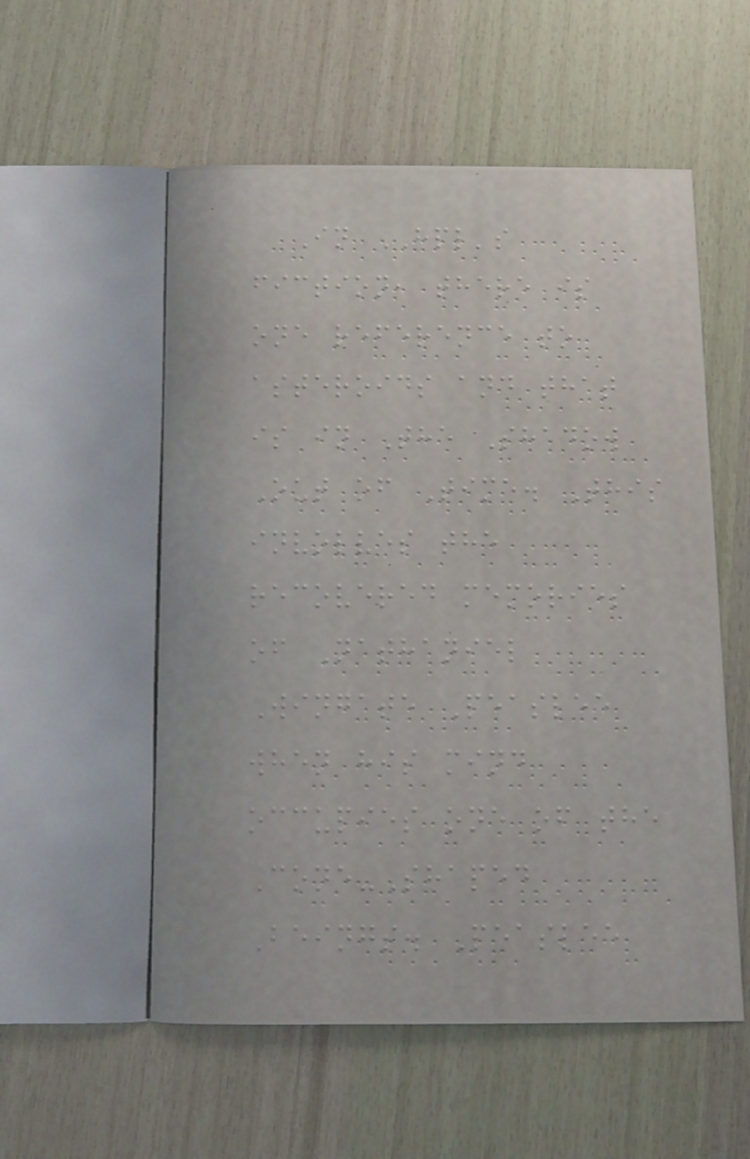In HPL's
fiction, there is
one reference to
asteroids and that
is in The Shadow
Out of Time. This
involves the
recovered memories
of Nathaniel
Wingate Peaslee
when his mind
occupies one of the
Cone-Shaped
Beings. Peaslee
